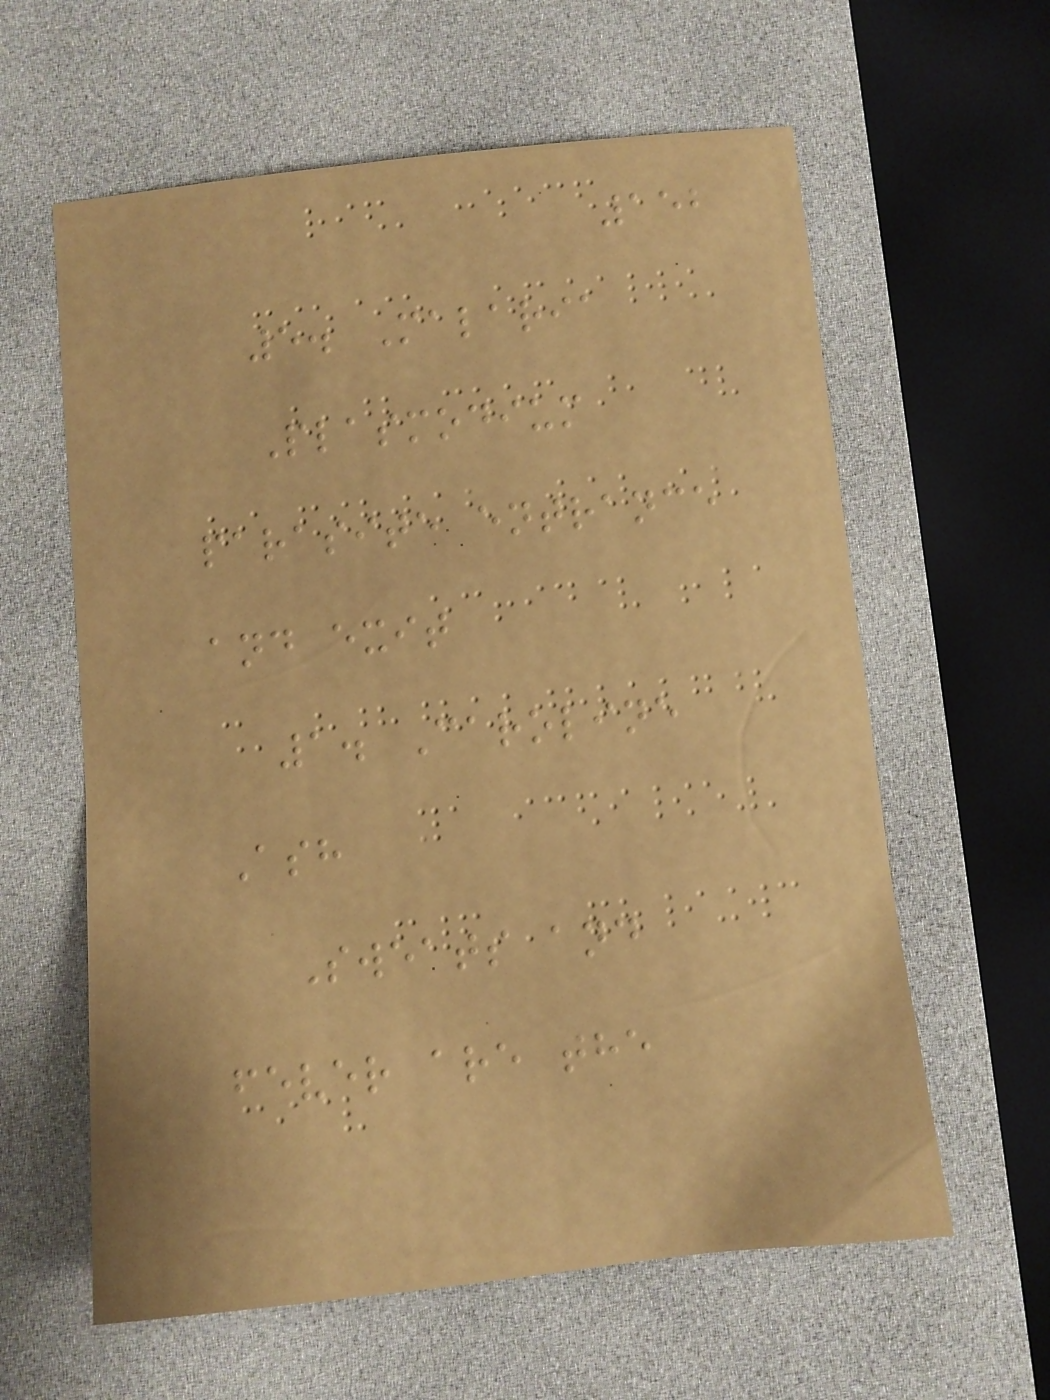152
5. Malaria
Plasmodium
parasite entrance
and exit
1. Caroline
Ash
Sweats and
fever are the
